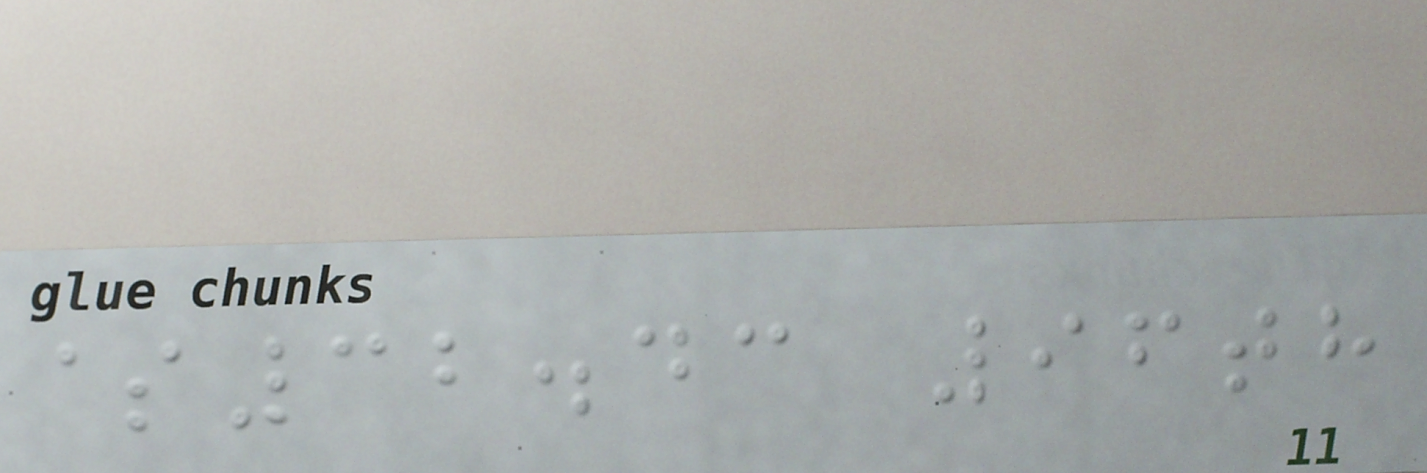$32.43 96th
